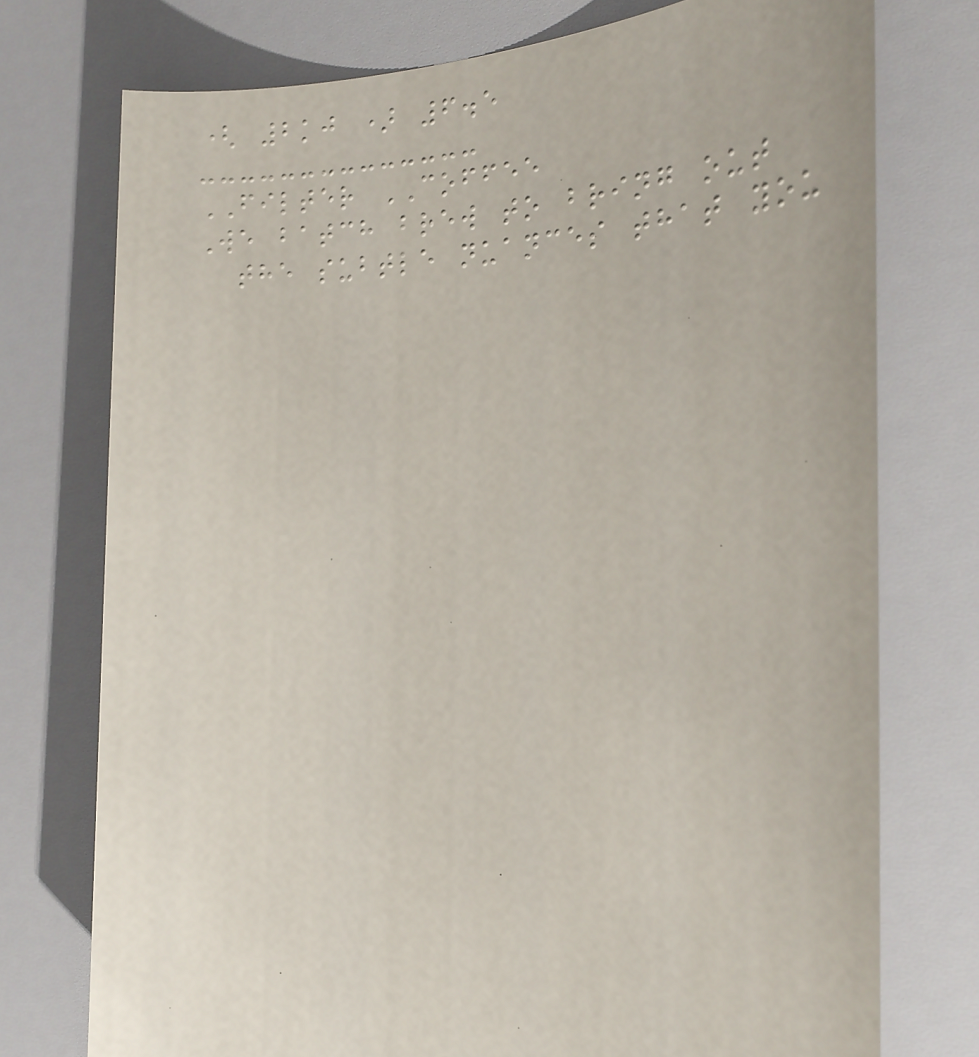( 2kj ) 6.5
FILTER COFFEE
We batch brew to bring out
the subtle nuances that you
